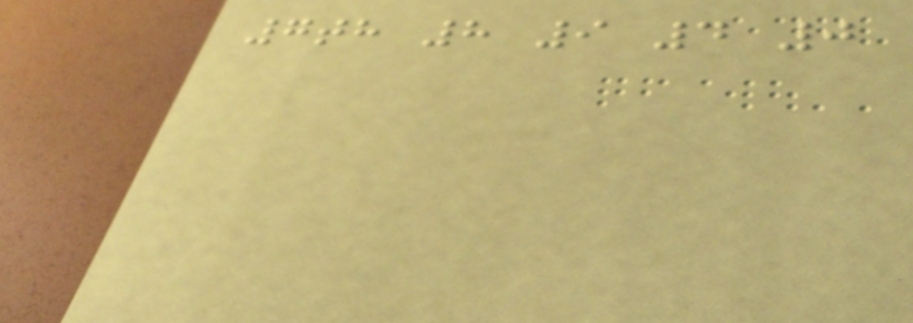7th 8 9 4 0
